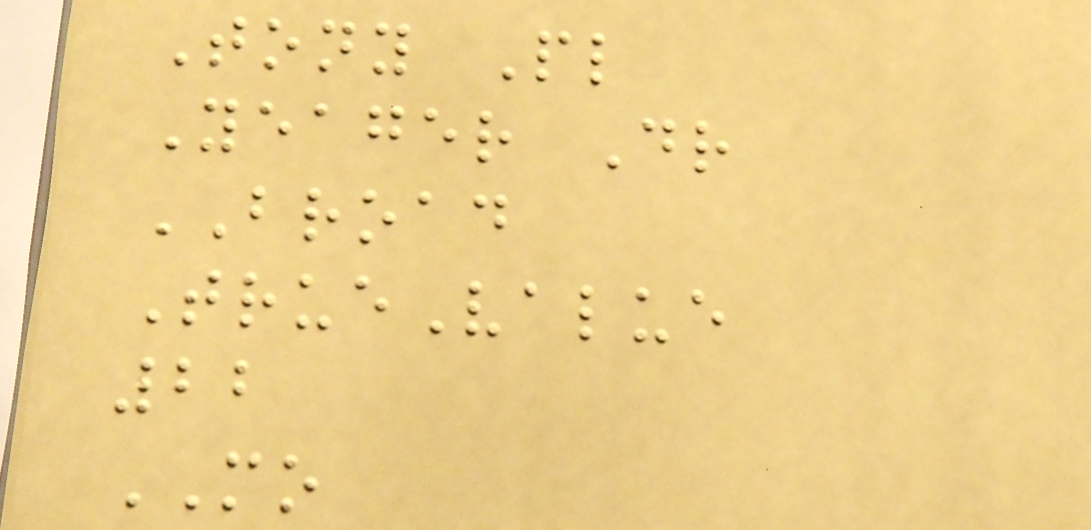Tony Pl
Yeager Dr
BROAD
TrueValue
22
MO
